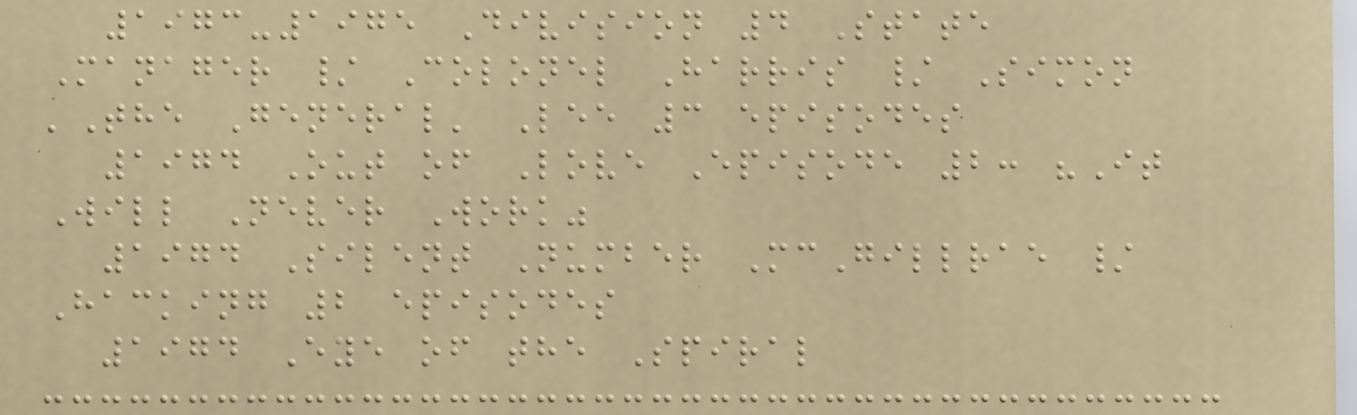1973-1975 Division 4 State
Manager / Colonel Harris / Simon
'The General' Lee 3 episodes
1974 Out of Love Episode 2: "It
Will Never Work"
1974 Silent Number McGillrae /
Hacking 2 episodes
1974 Eye of the Spiral
